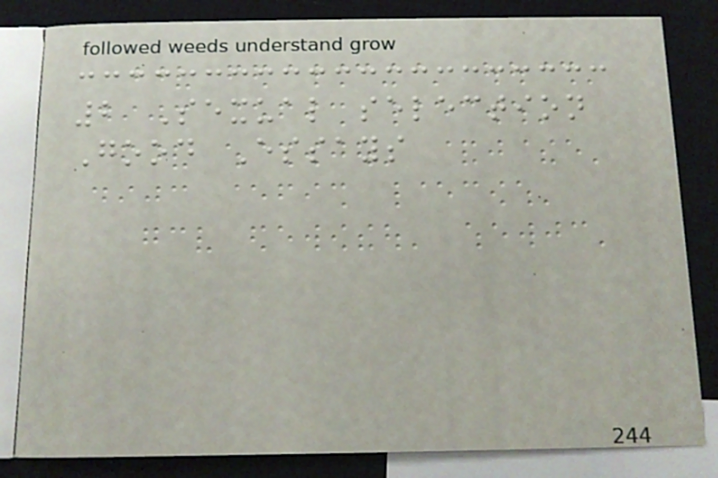2 Sexual selection
Good Essays
